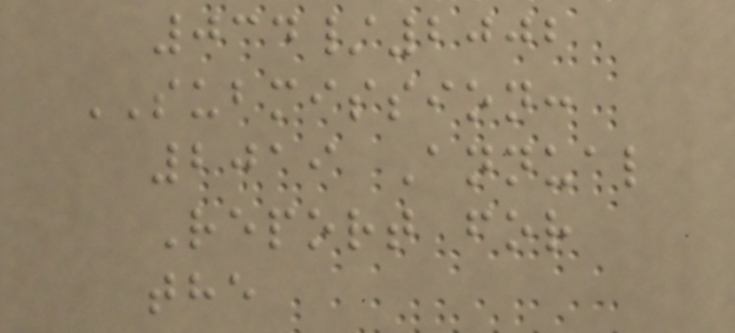034/2002
SUBMISSION:
2019 Annual
Report for
the
